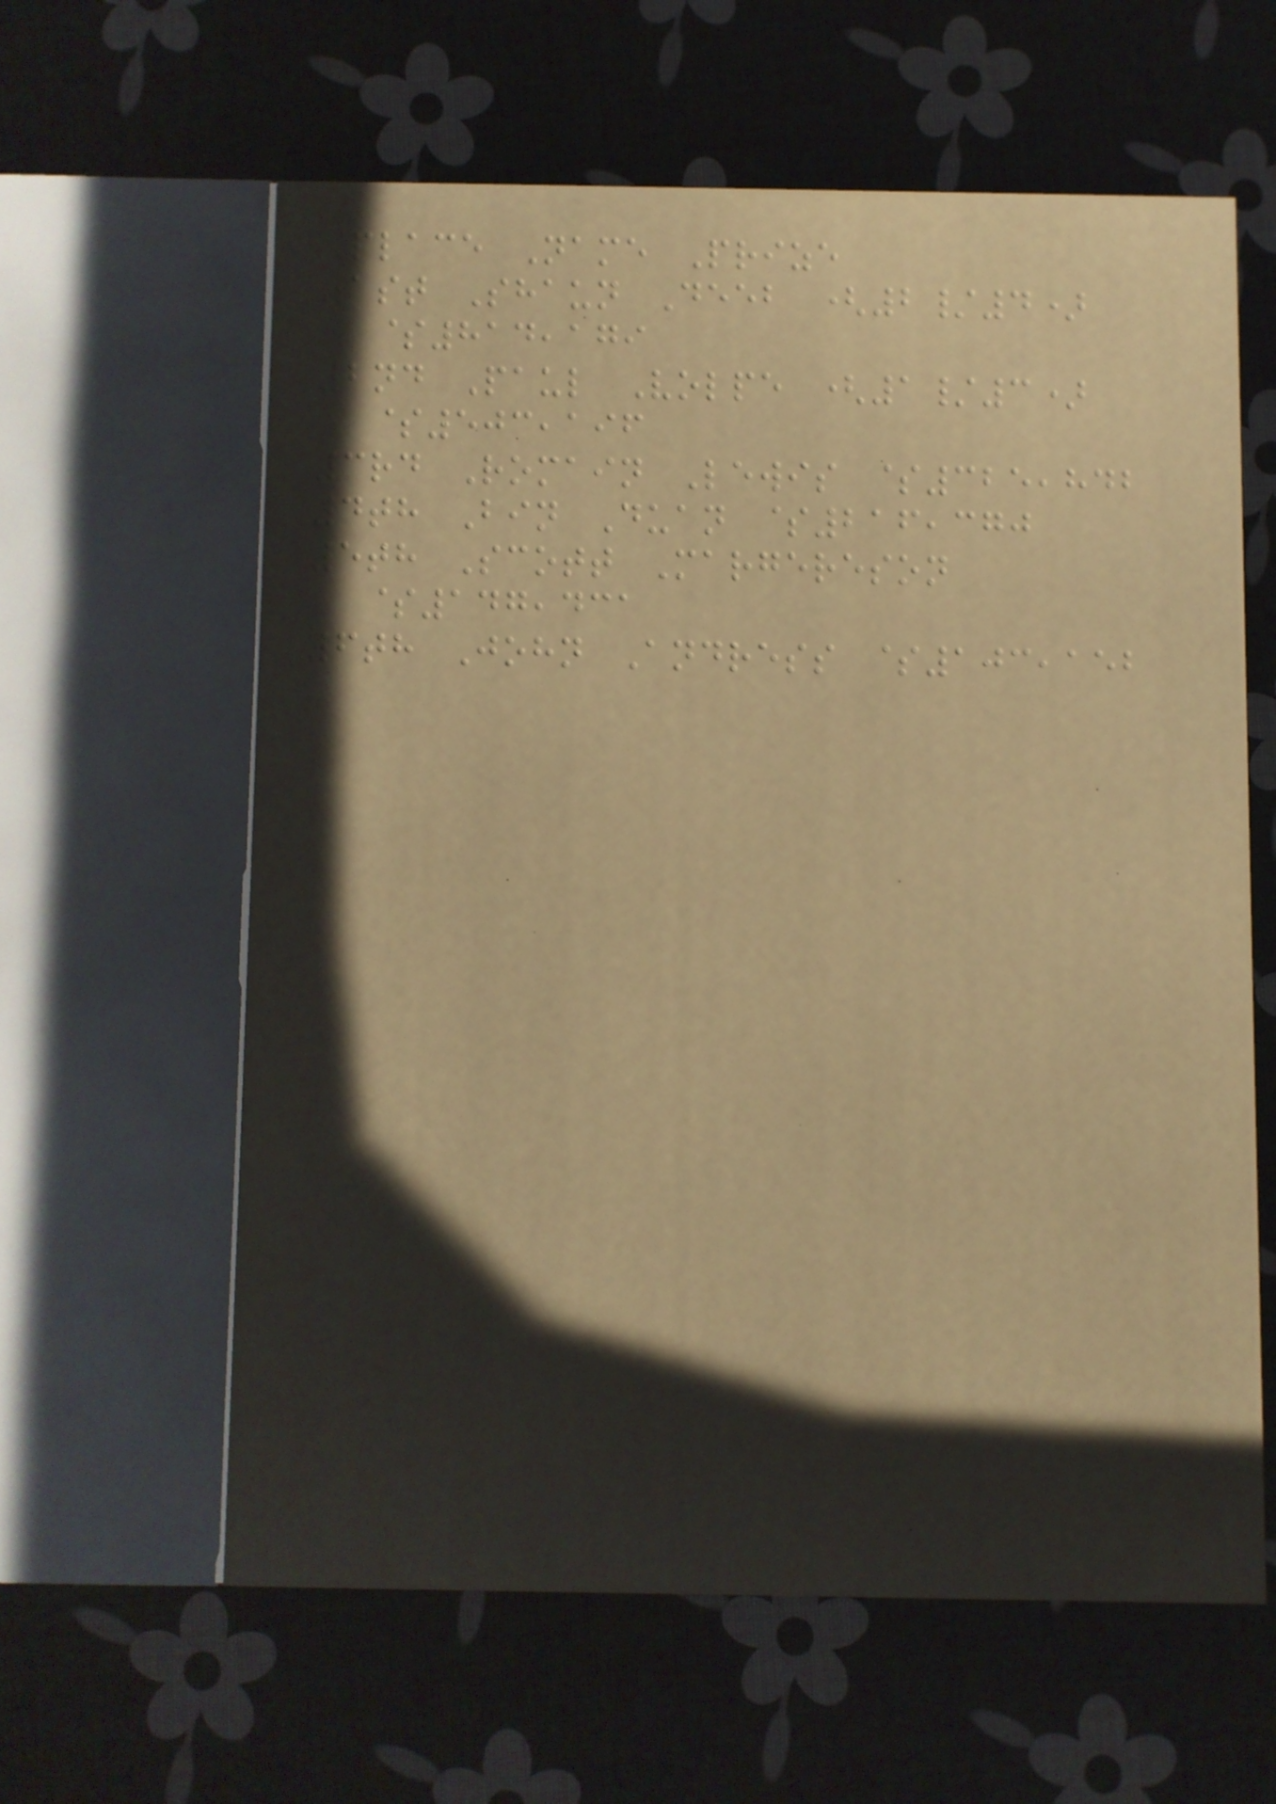Place Name Prize
1st Shaun Deeb (2/4)
$814,179
2nd Paul Volpe (1/3)
$503,196
3rd Romain Lewis $325,842
4th Bin Duan $216,370
5th Scott Margereson
$147,431
6th John Andress $103,152
